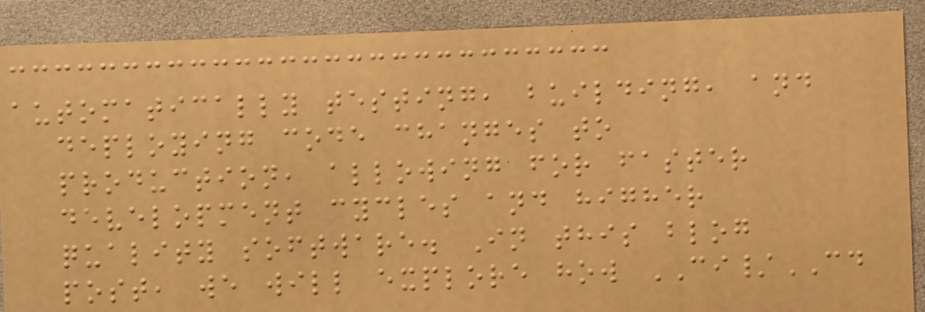automatically testing, building, and
deploying code changes to
production, allowing for faster
development cycles and higher
quality software. In this blog
post, we will explore how CI/CD
